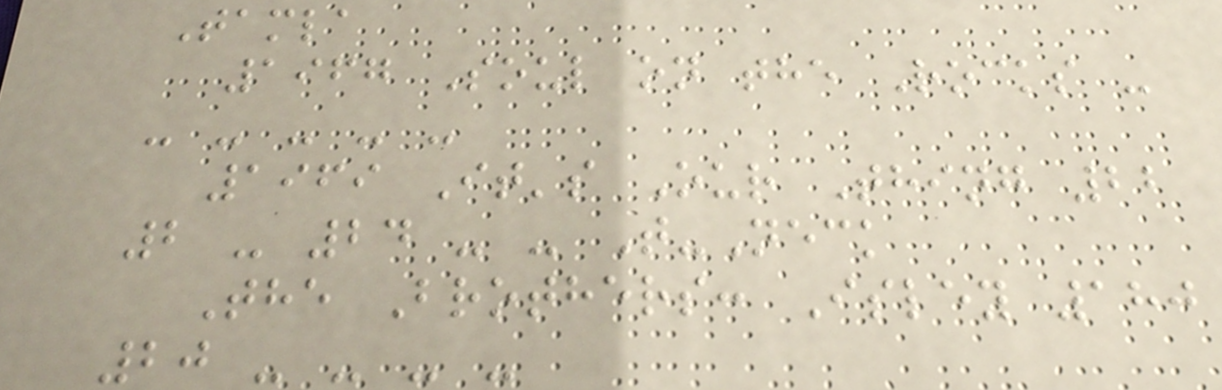Tamla
1967 Soul on the Rocks -
- - - - -
1969 It's Our Thing 22
2 - 24 - - T-Neck
The Brothers: Isley 180
20 - - - -
